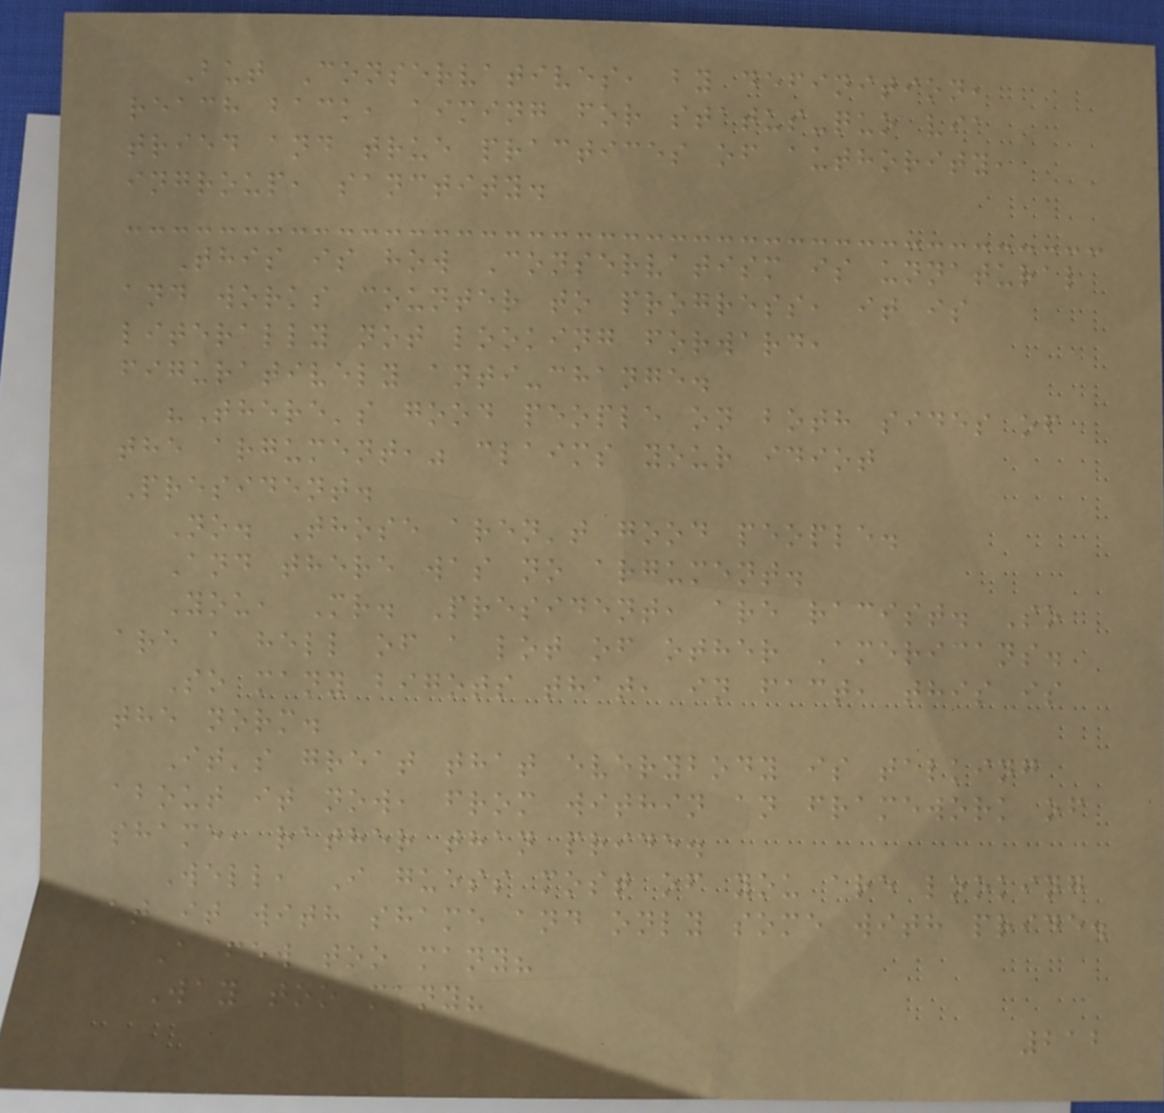But Conservatives, by definition,
reach back, aiming for status-quo via
tried and true practices of authority,
ingroup, sanctity.
This is how Conservatism is unnatural
and works counter to progress, it is
literally not looking forward,
figuratively anti-change.
"There's good people on both sides of
the argument," claims your idiot
President.
No. Those aren't good people.
And there was no argument.
You, Mr. President, are racist. So
are a hell of a lot of other Americans.
So many bigots that, in fact, this is
the norm.
It's great that everybody is talking
about it now, from within an framework of
shame, rather than pride.
Well, I guess most of you are looking
at it with shame and only some with pride.
A few too many?
Way too many?
212
